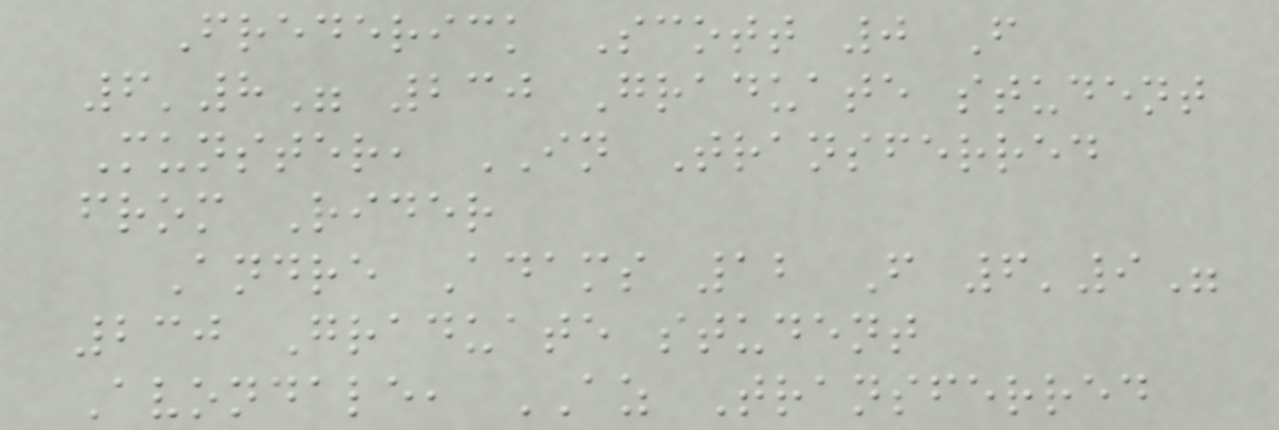Frederick Scott 0 F
6'8" 230 Graduate student
Munster, IN Transferred
from Rider
Andre Adams 12 F 6'9"
230 Graduate student
Avondale, AZ Transferred
